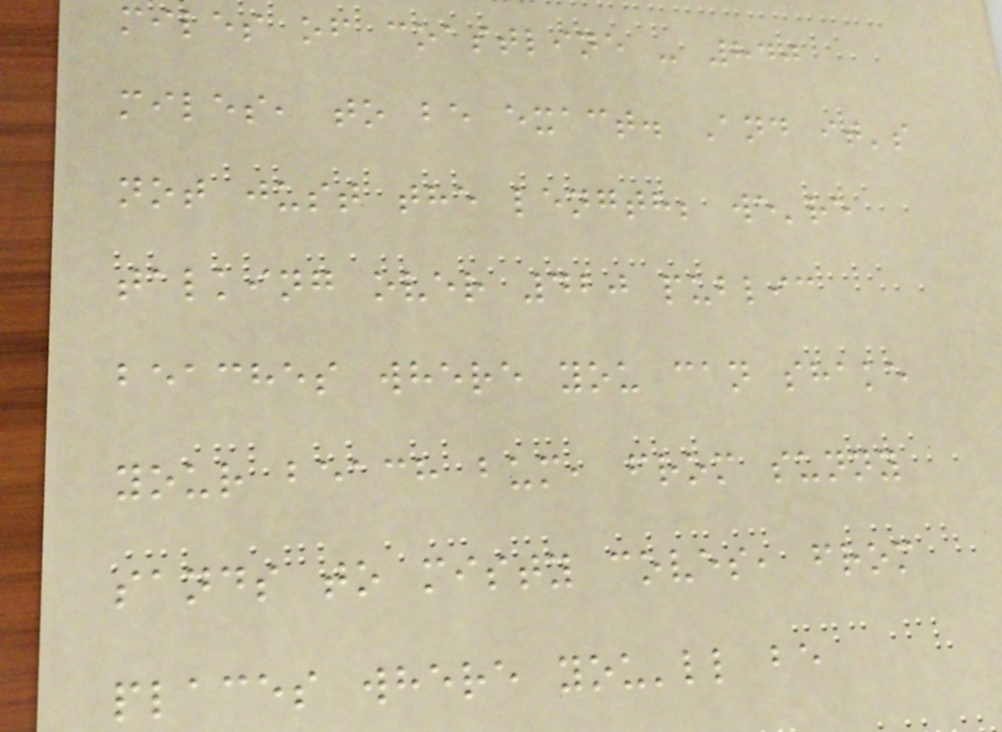miles of coastline - 840
miles, to be exact. And it's
not just the length; we're
talking over 420 public
beaches where you can shake
your beach bum, from sunny
sands to misty coves, from
places where you'll be
